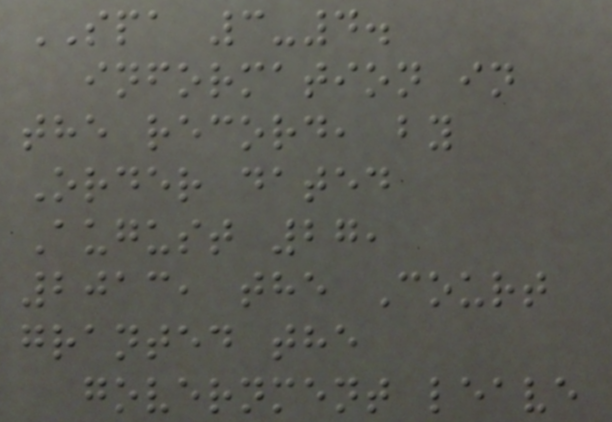SPA 3-4.
information in
the record, by
Order dated
August 27,
2013, the Court
granted the
government leave
